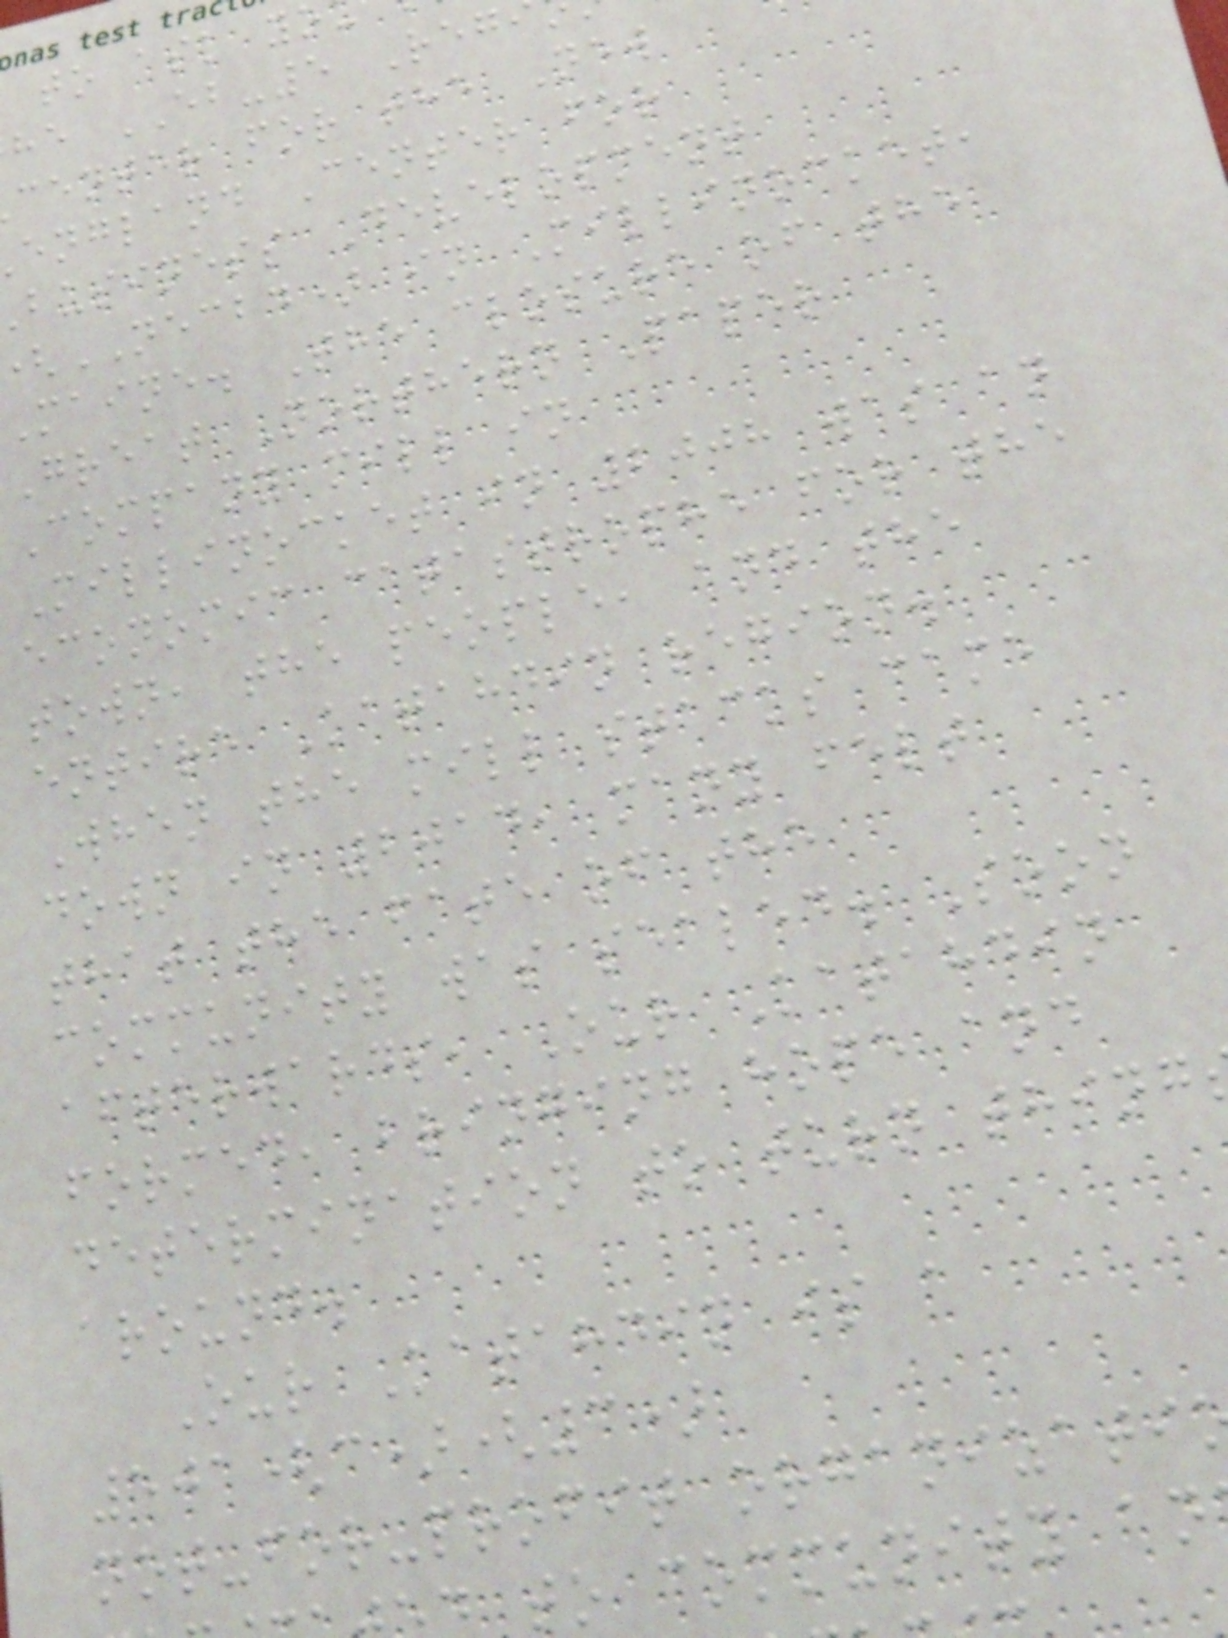to ask yo
he EB-5 Reg
center for the New
england Center for
business Development
NECBD) in Millinocket,
Maine. The closure of the
Great Northern Paper
Company mill in
Millinocket in 2008 was an
economic catastrophe for the
town, the people, and the
entire Katahdin region.
When the mill stacks came
down in 2014, many felt
that the fate of the
community was sealed. Soon
afterwards, Our Katahdin
formed, bringing hope and
determination to turn thing
around.
Our Katahdin is a
501(c)(3)
not-for-profit organizati
to community an
